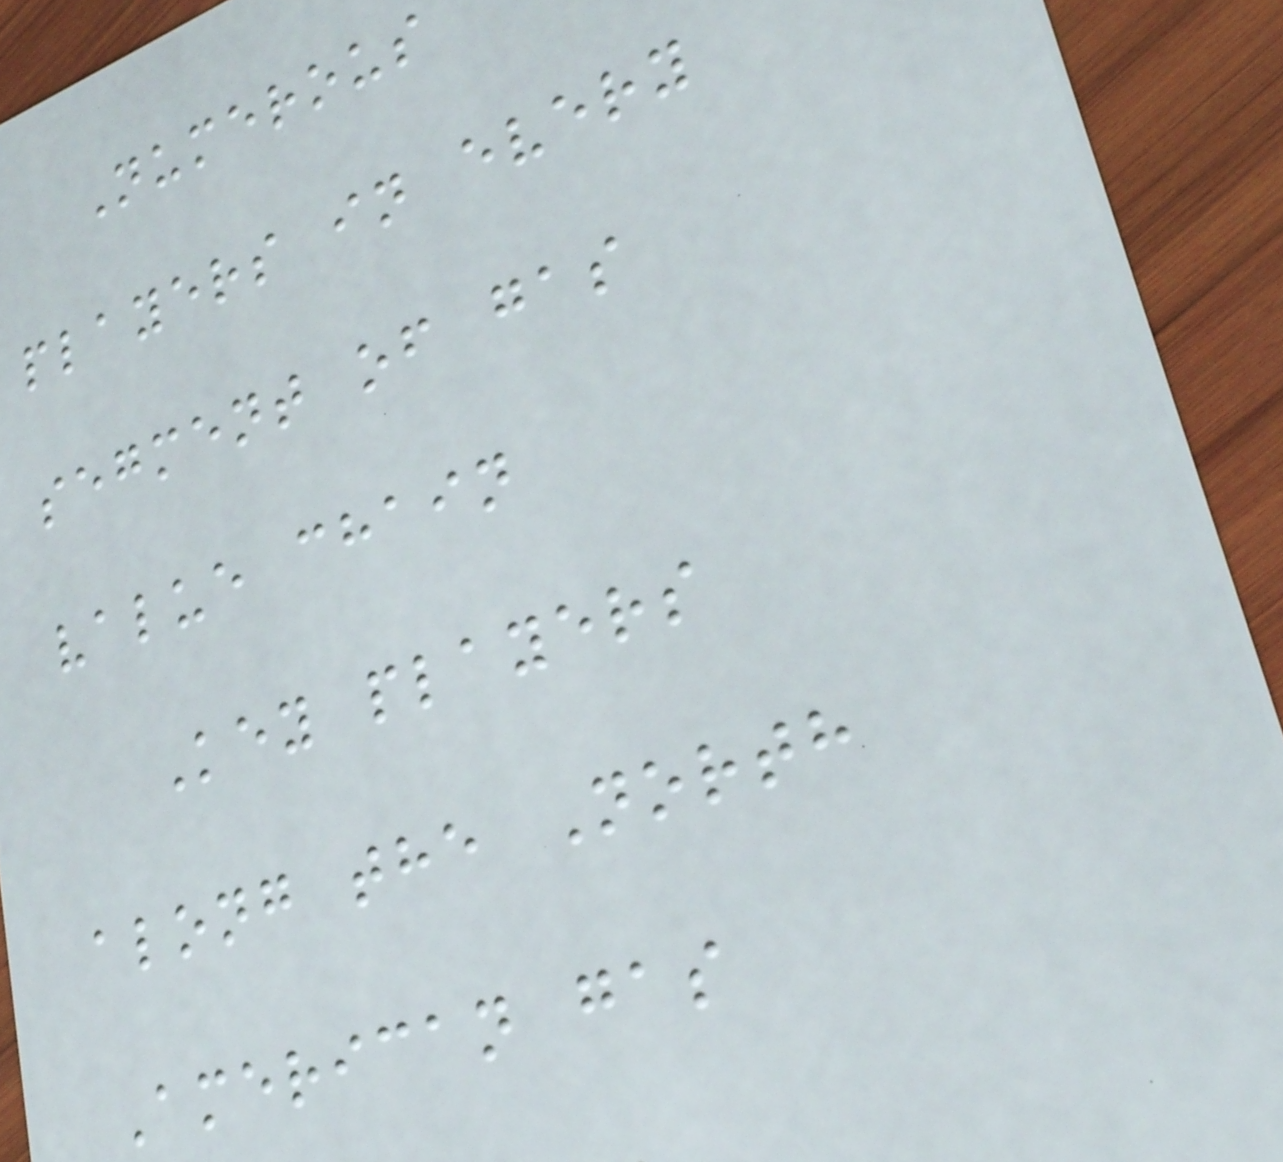Numerous
players in every
segment of gas
value chain
Key players
along the North
American gas
